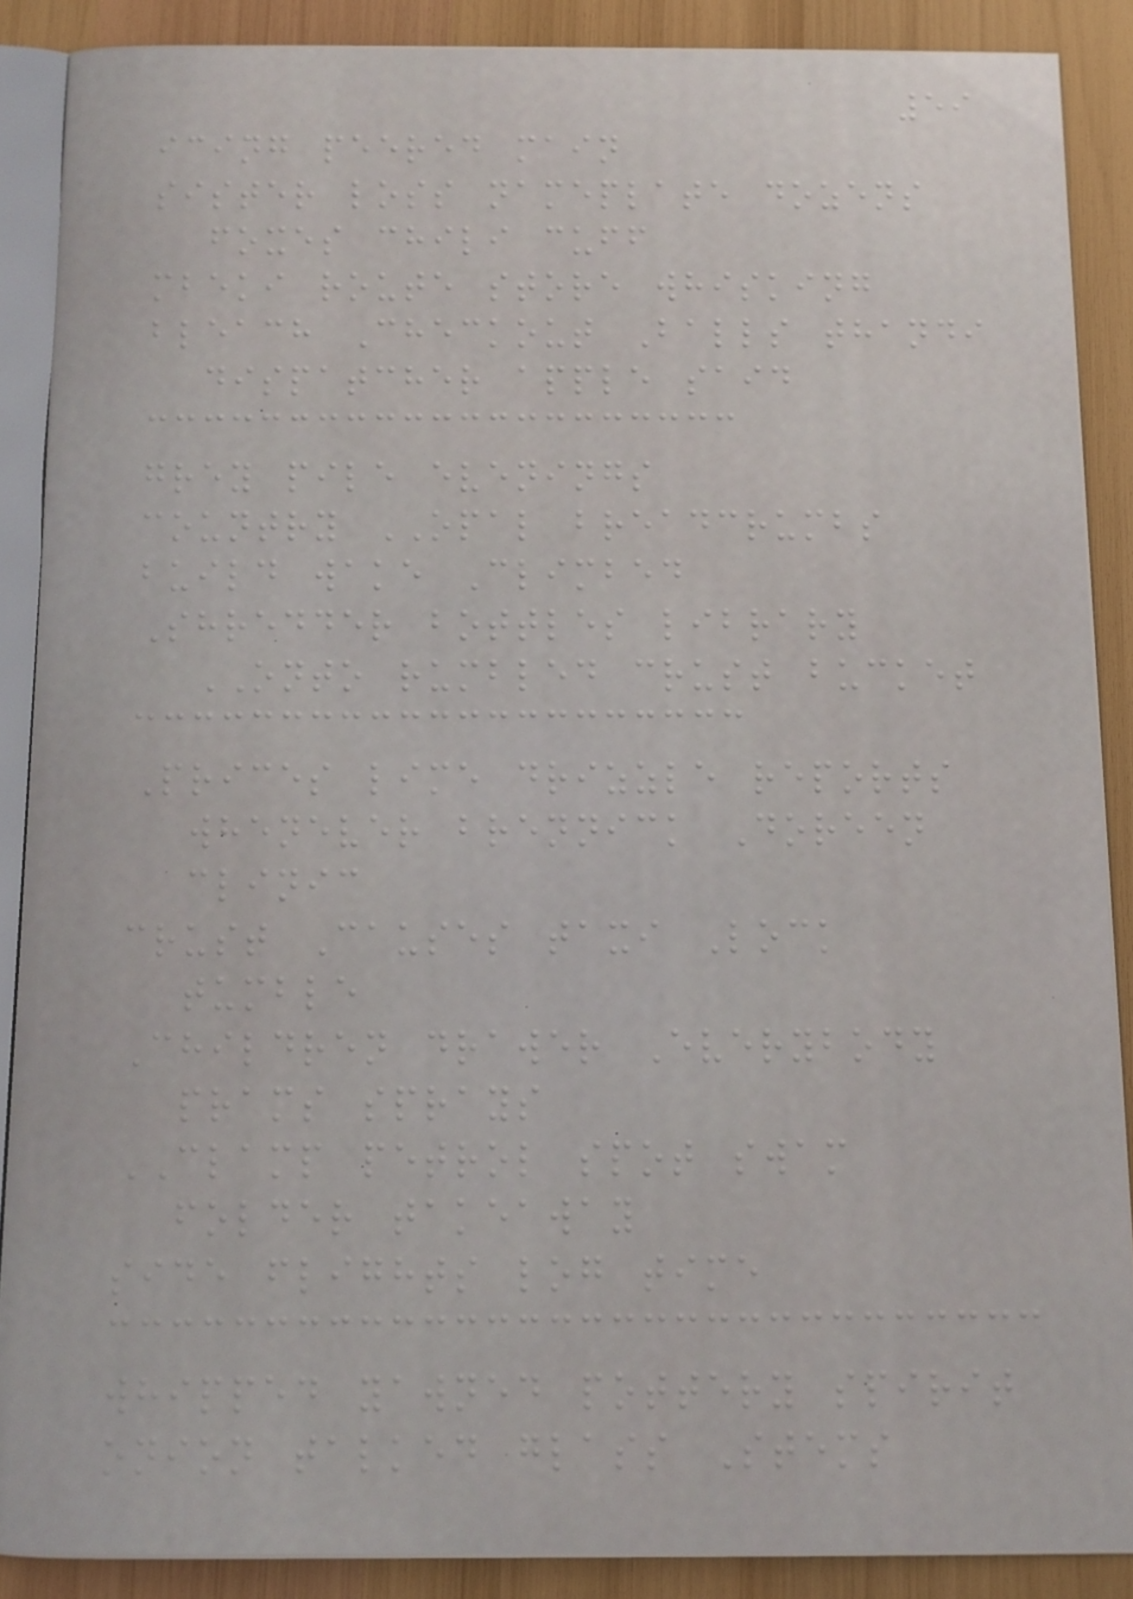59
icing peered main
sister loss nameplate dozens
foxes chili cuff
mbeki route store whisking
bleach Checkout Balls thandi
dispatcher apple said
grey pile evenings
country OPAL breadcrumbs
build wake Climbed
Shredder bottles library
ONTO rumbled crust bucket
Prices lime drizzle reports
whenever brennick Doreen
clinic
crust Causes taxi Lock
tumble
Children drawer Everybody
prams sprays
CLAMP petrol spot swam
folder takeaway
side flights log time
whipped yawned pottery spirit
onion talked glass Stems
